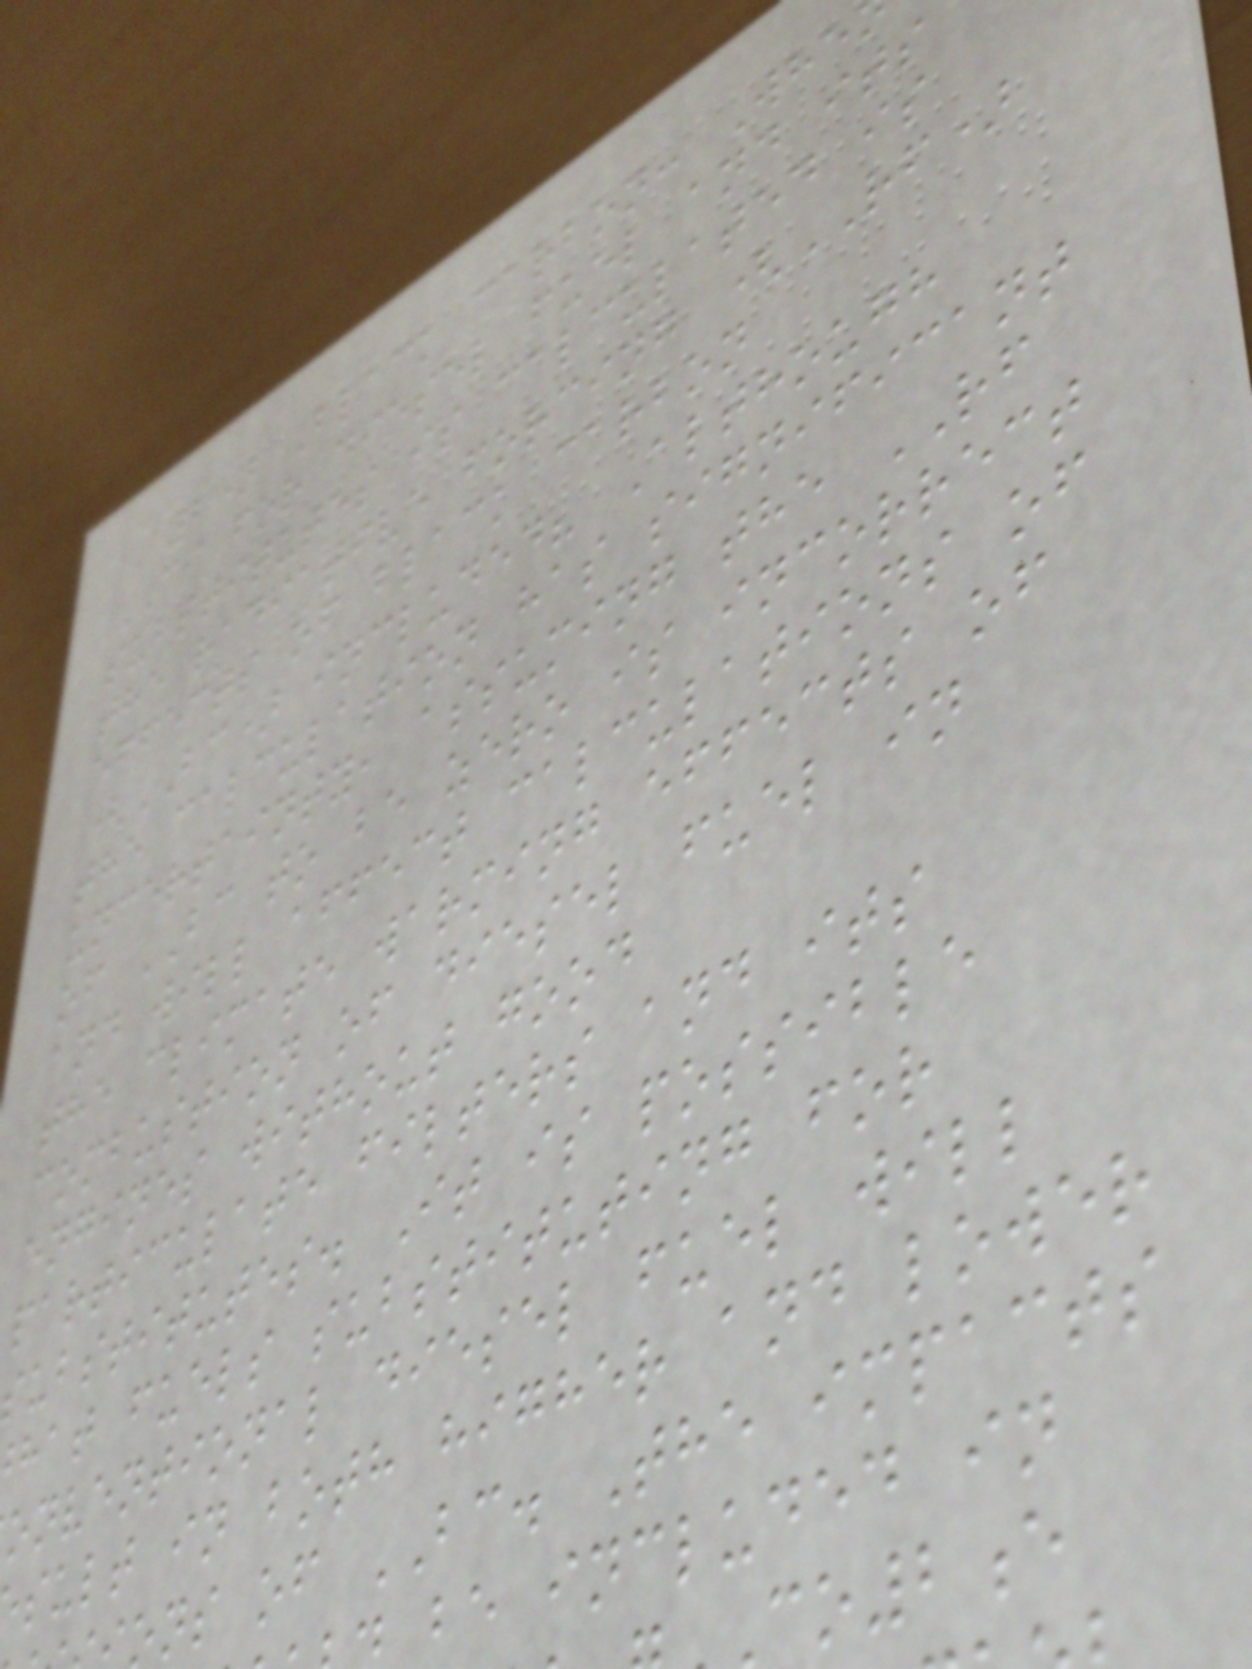2) Black carbon: Whe
CI for diesel fuel and its
substitutes is calculated is
the radiative forcing (RF)
effects of black carbon
(BC) included? Although
the calculation has significant
uncertainty, assuming the RF
of BC to be zero is incorrect
and will affect calculations of
the climate warming effects of
combustion of diesel fuel in
engines without good
particulate filters and its
ubstitutes. It is possible
hat fuels substituting for
onventional diesel fuel will
sult in both higher and lower
ons of BC. The impacts
be included in
